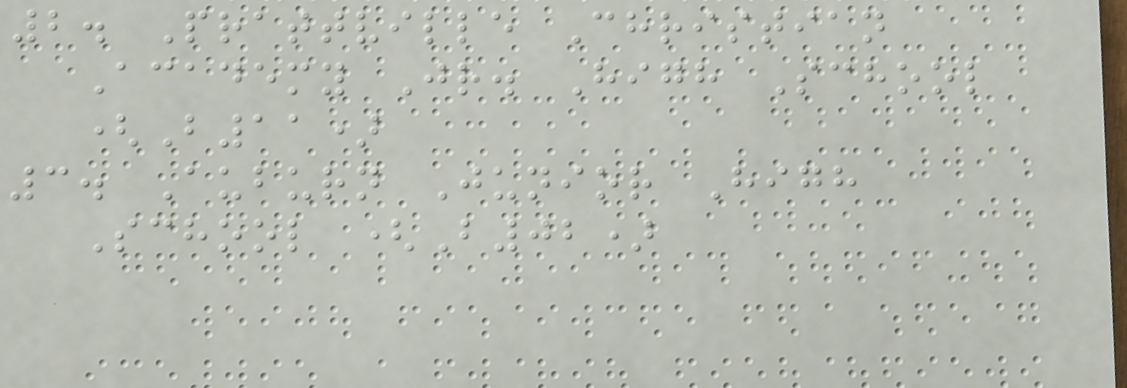2. Prattville Christian
Academy Jr. High School
(B11)
3. Auburn Junior High
School (B02)
